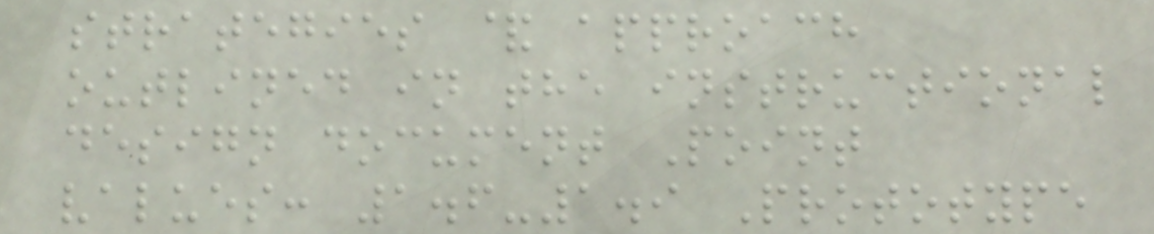strategies & approach
outlined in the instructional
design document Point
values: 1.6-1.9 Prototype
